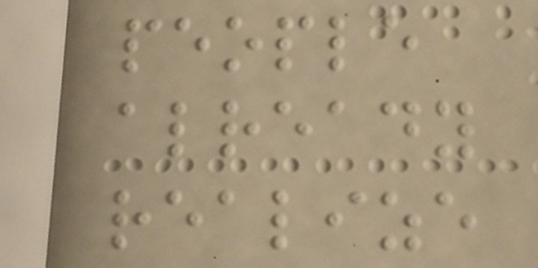people
already
realize
